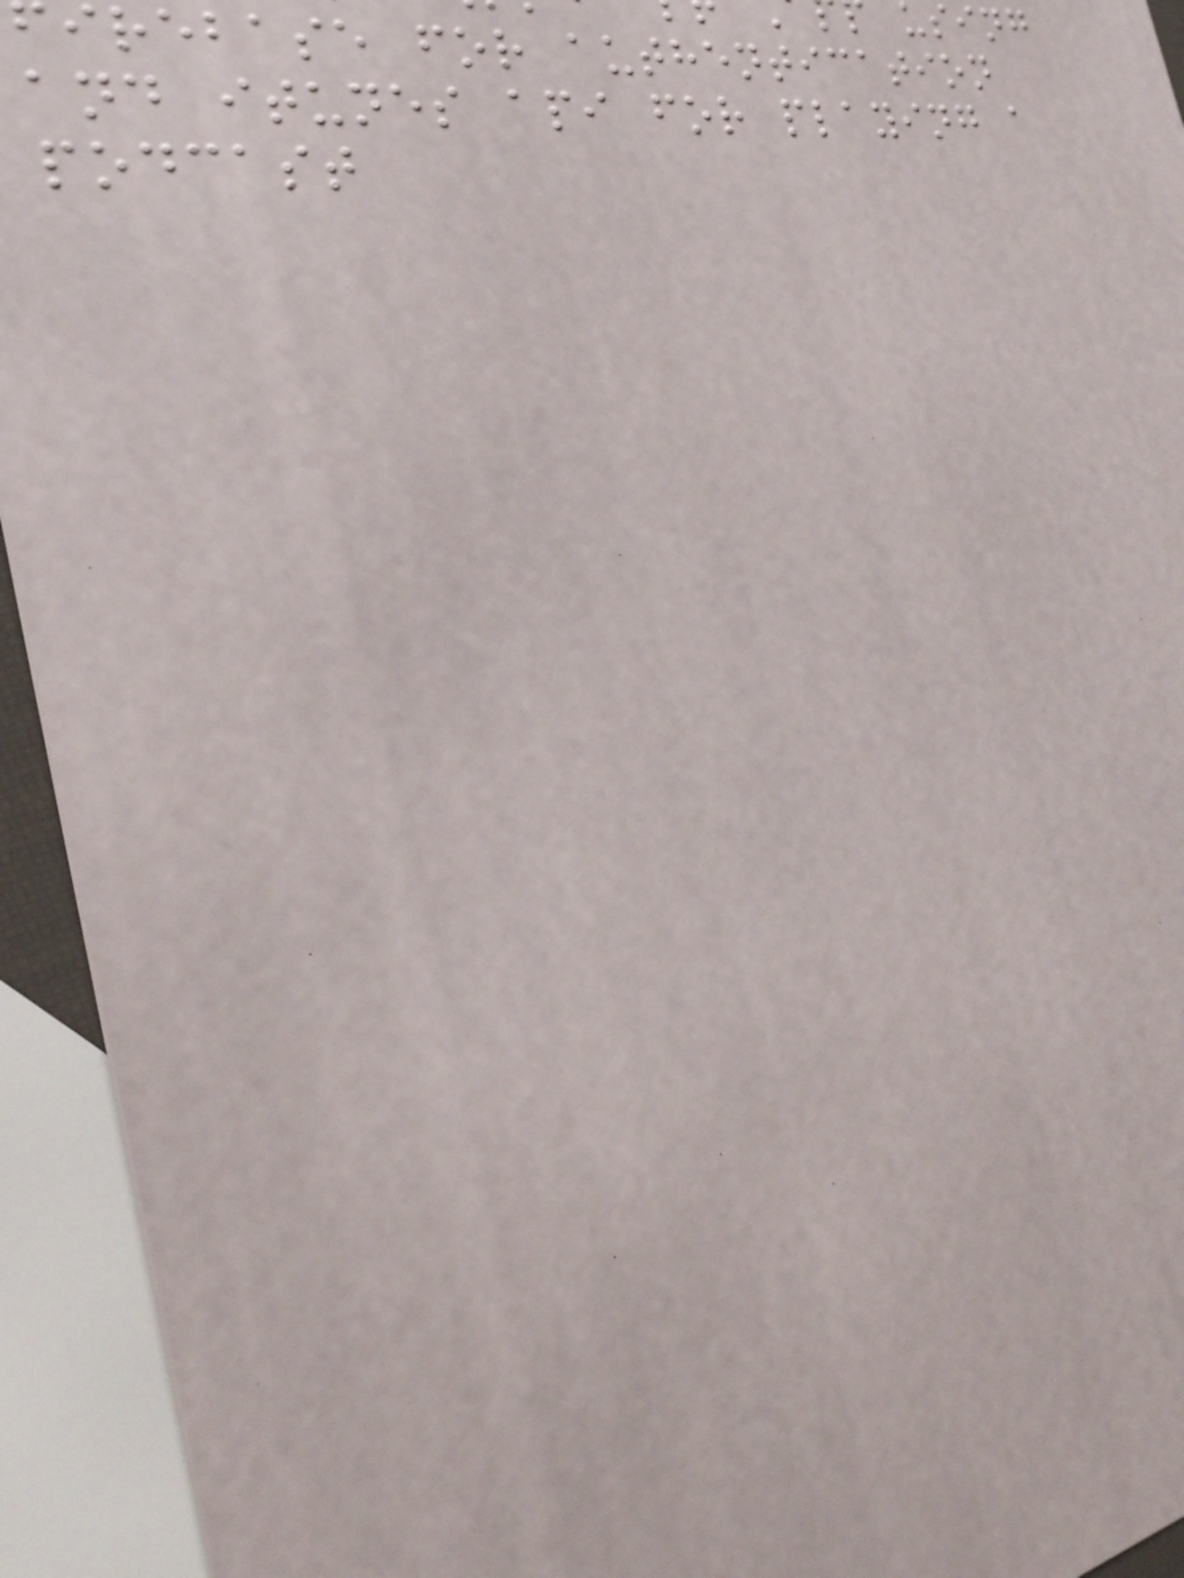irebase for authentication
and itunes api for playing a
podcast
